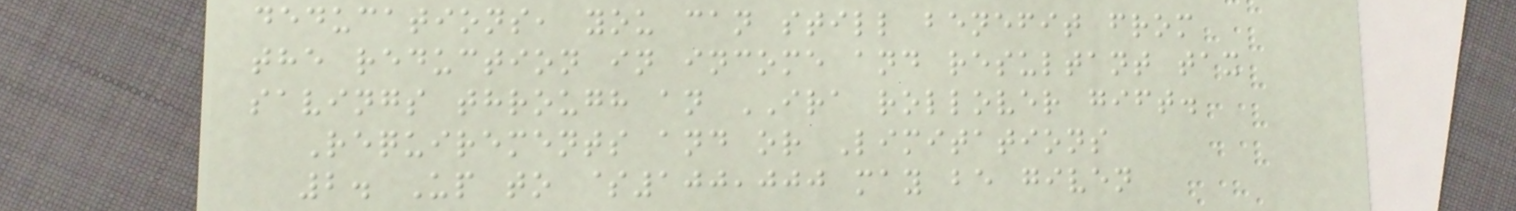deducations, you can still benefit from
the reduction in income and resultant tax
savings through an IRA rollover gift.
Requirements and or Limitations
2. Up to $100,000 may be given
